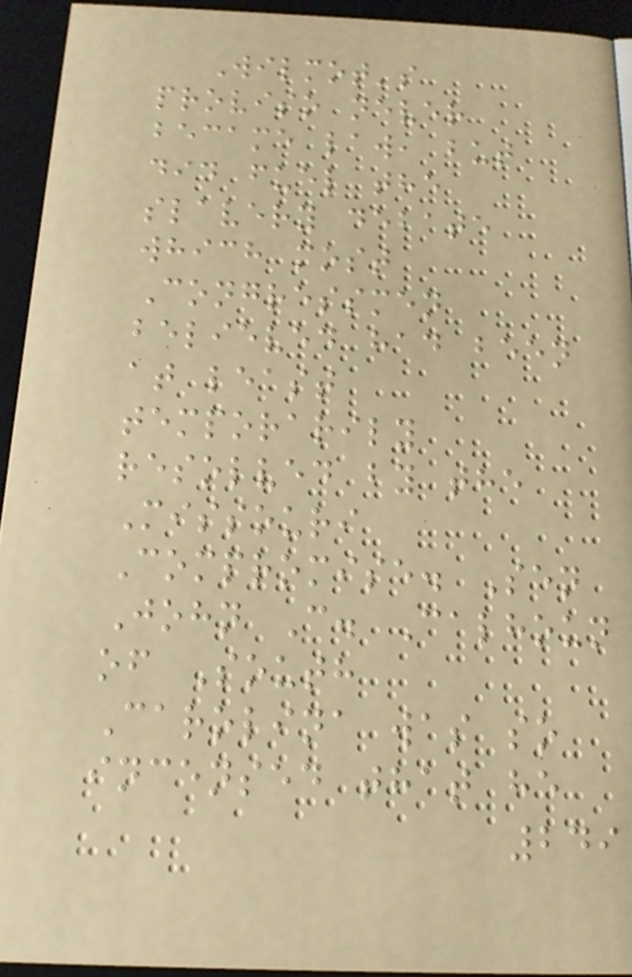Wilmot's
proviso never
became law, but
did fuel the
slavery debate
which most
Congressmen
believed had been
at least
temporarily
resolved by the
Missouri
Compromise. Sen
John C. Calhoun
of South
Carolina was so
incensed that he
249
